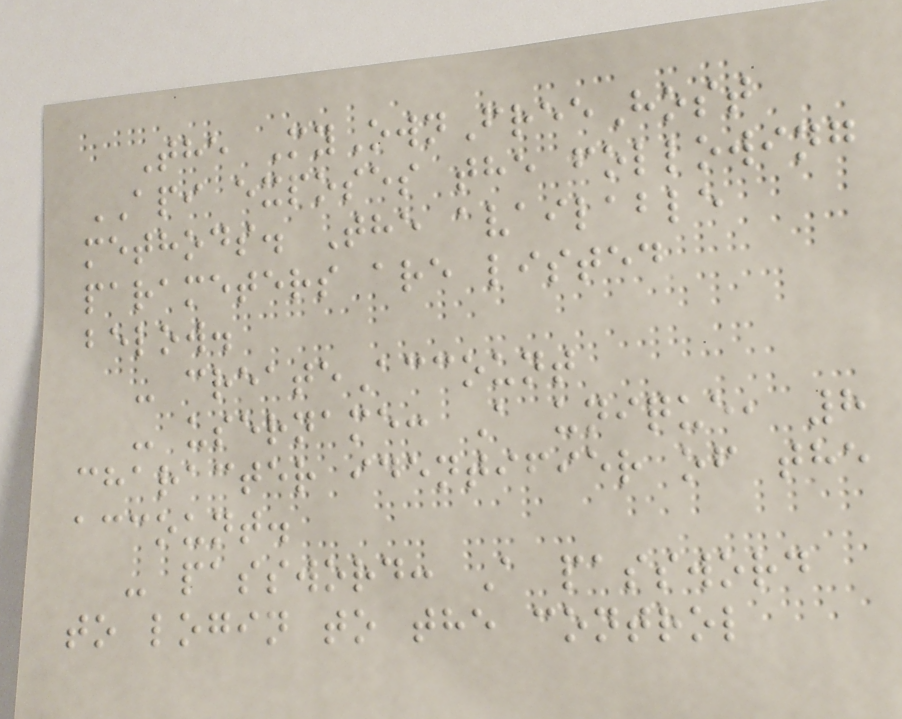The MyOwnFreeHost
API exposes the following
methods. The available
parameters are listed
below.
- createAccount
- username: A unique, 8
character identifier of the
account.
- password: A password
to login to the control
